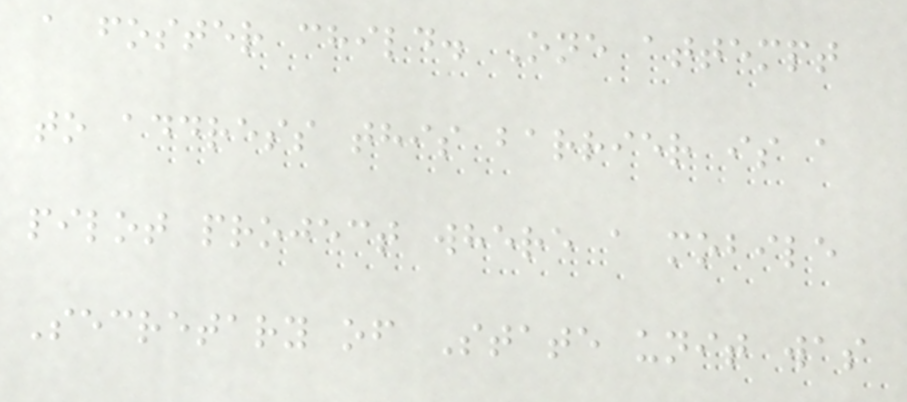a foster child. One attempt
to address this barrier is a
pilot project where a mobile
Secretary of State unit was
